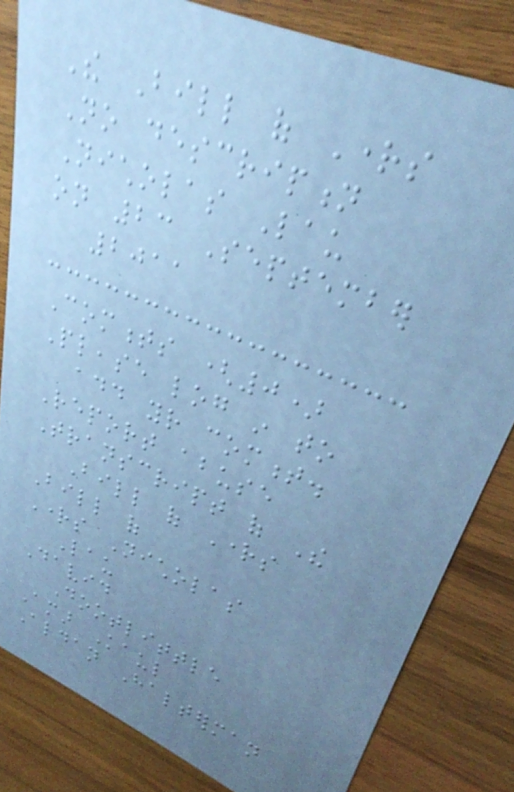The Bill of Rights
No description
Nicholas Lau
on 23 September
2011
Comments (0)
Please log in to
add your comment.
Report abuse
Transcript of The
Bill of Rights
Bill of
Rights Nicholas
Lau
David
Dootlittle
Amar Kaul
Aldan Halterman
